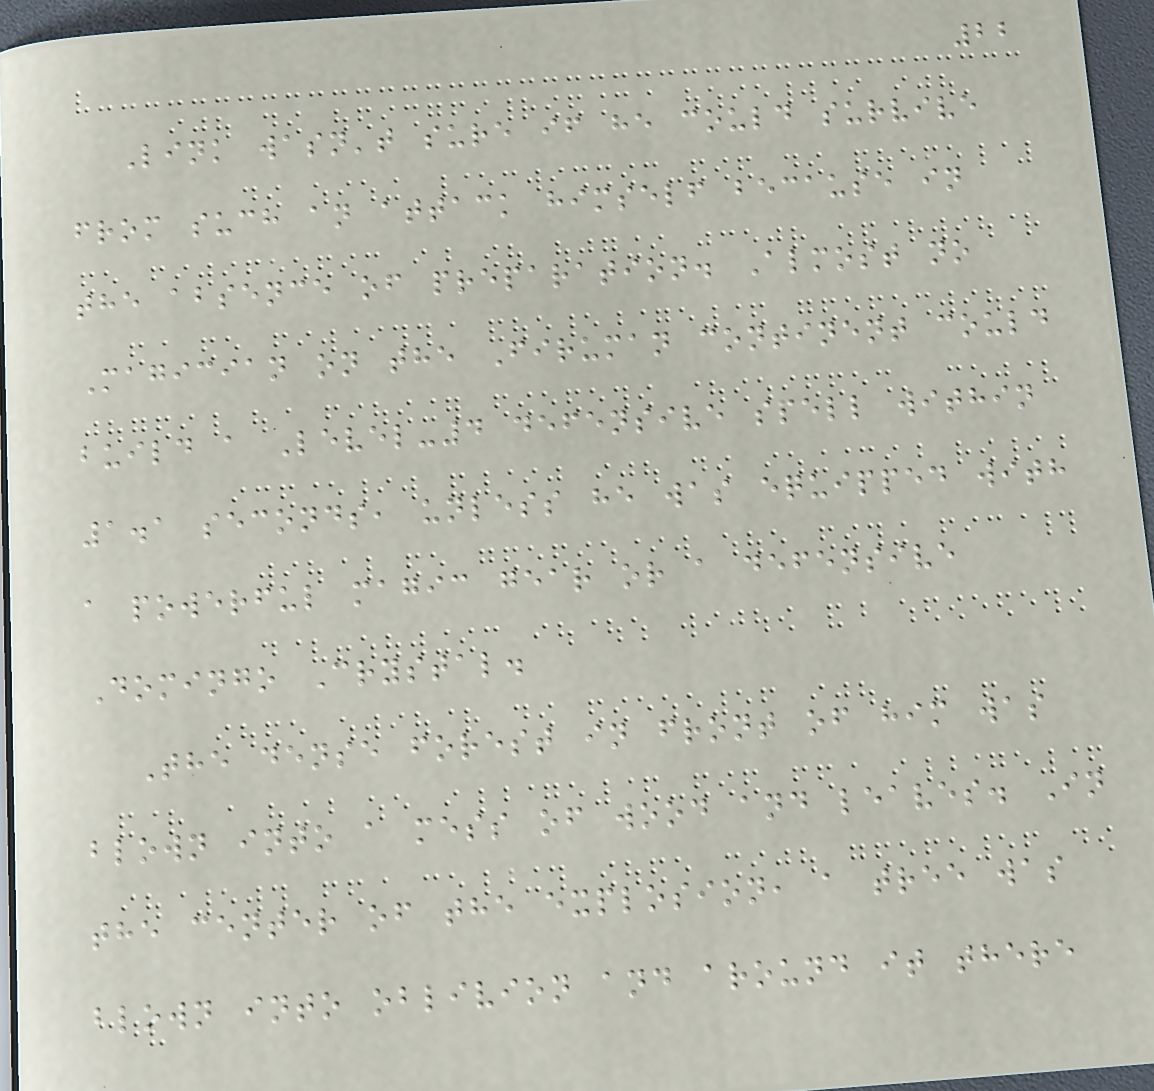22
Link wasn't sure if he could survive
from such an attack himself because in
the absence of preparation. Almost no
Magician on the Firuman continent could
build a Level-4 defensive spell within
1.1 seconds, unless he was equipped with
a powerful magic gear or a defensive
Domingo Crystal.
The dense forest in front of him was
blown into a mess of wood and leaves. In
the center of the explosion, a tree was
blown into oblivion and around it there
